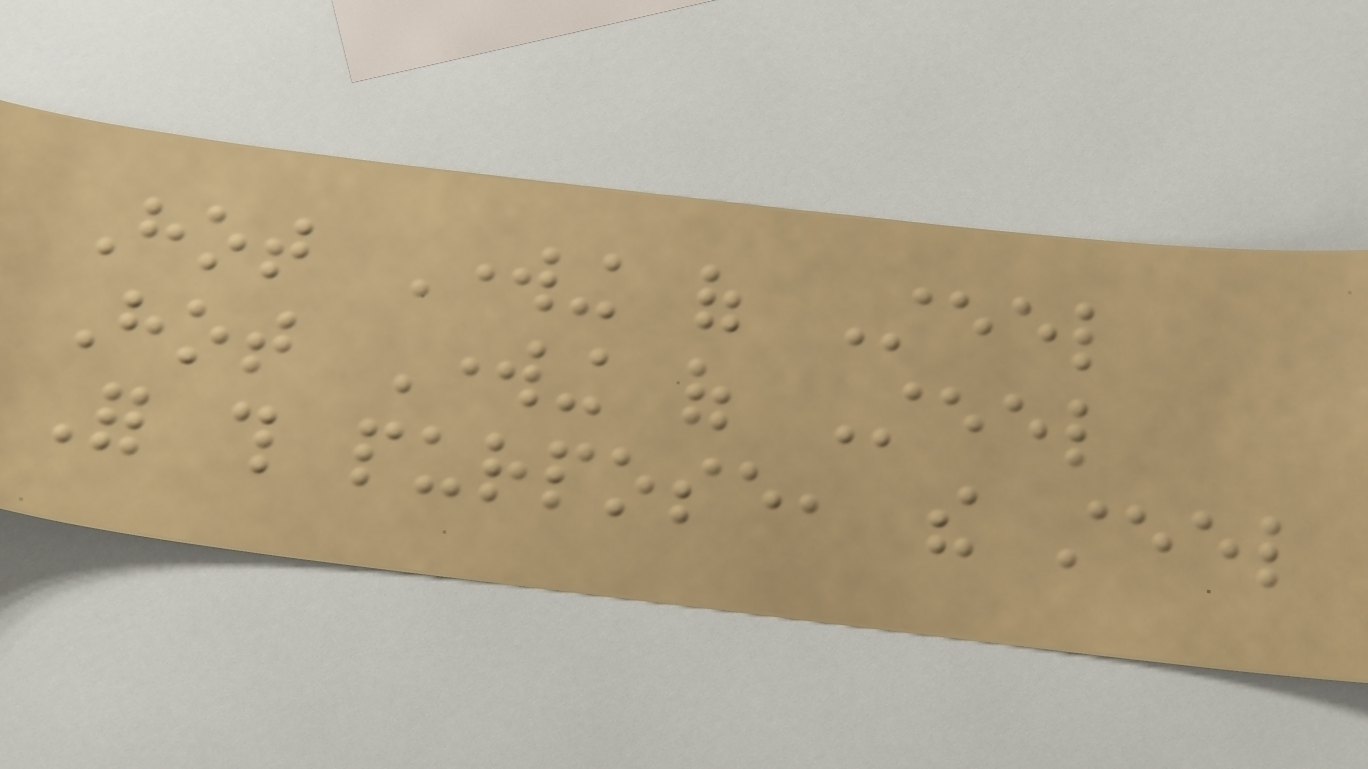Hot Working of Steel
Hot Working of Steel
For this purpose, the steel
